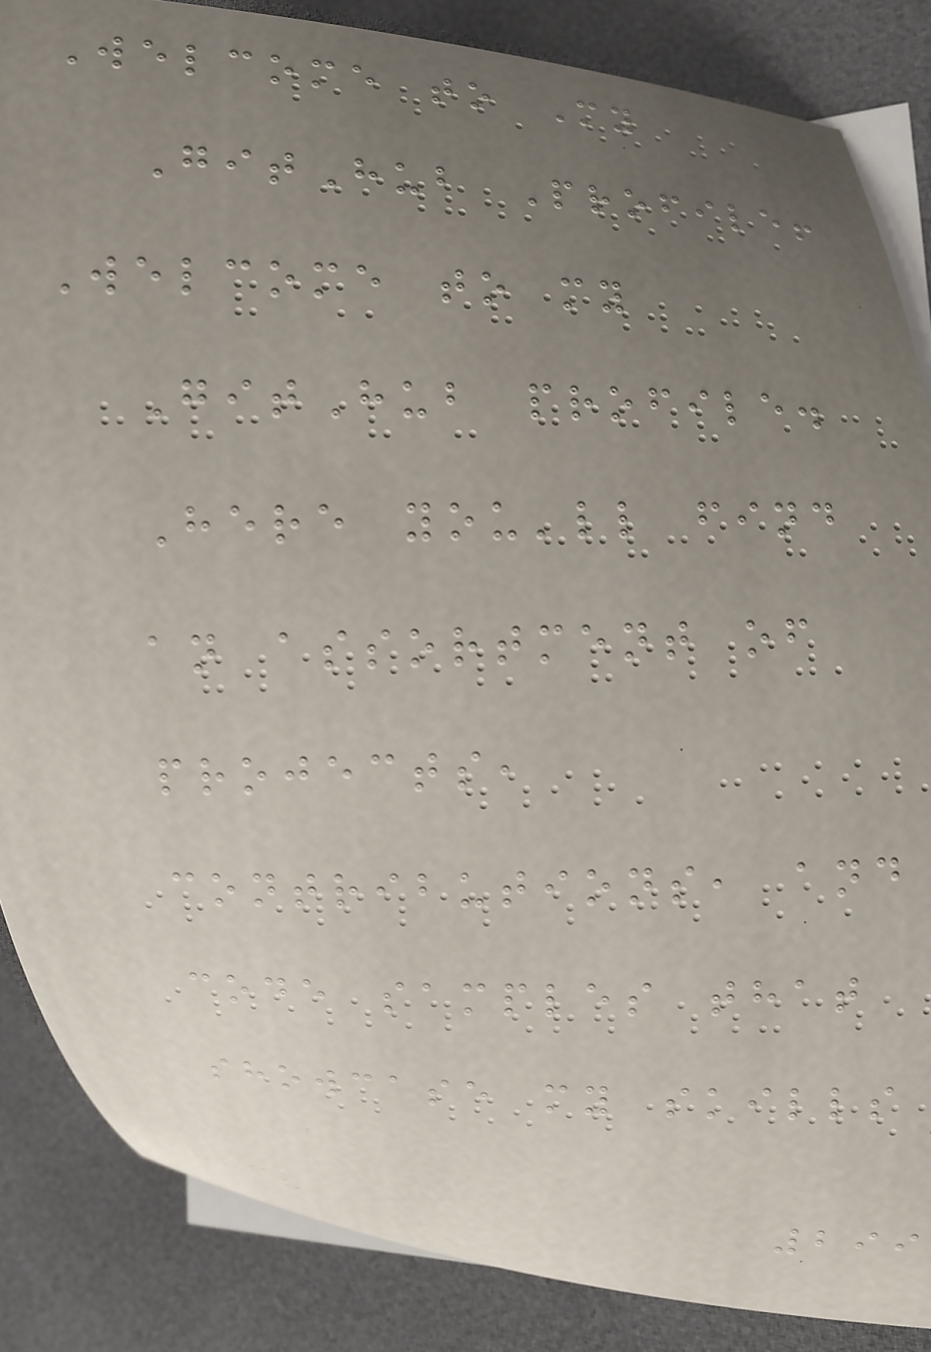Welcome to My
GitHub Profile!
Welcome to my
GitHub profile.
Here you'll find
an assortment of
projects,
contributions, and
code samples that
showcase my skills
299
